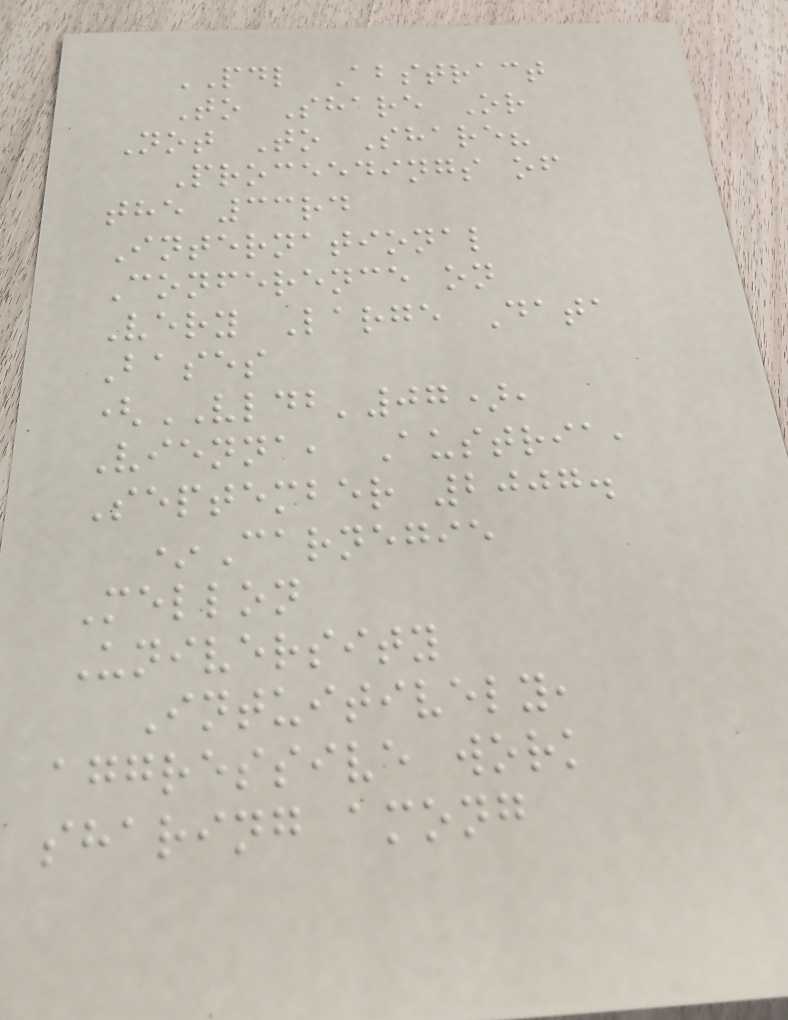PDL Abstract
To Share Or
Not To Share?
Proceedings of
the 33rd
International
Conference on
Very Large Data
Bases
(VLDB'07),
Vienna, Austria,
September 2007.
*Carnegie
Mellon
University
Intuitively,
aggressive work
sharing among
